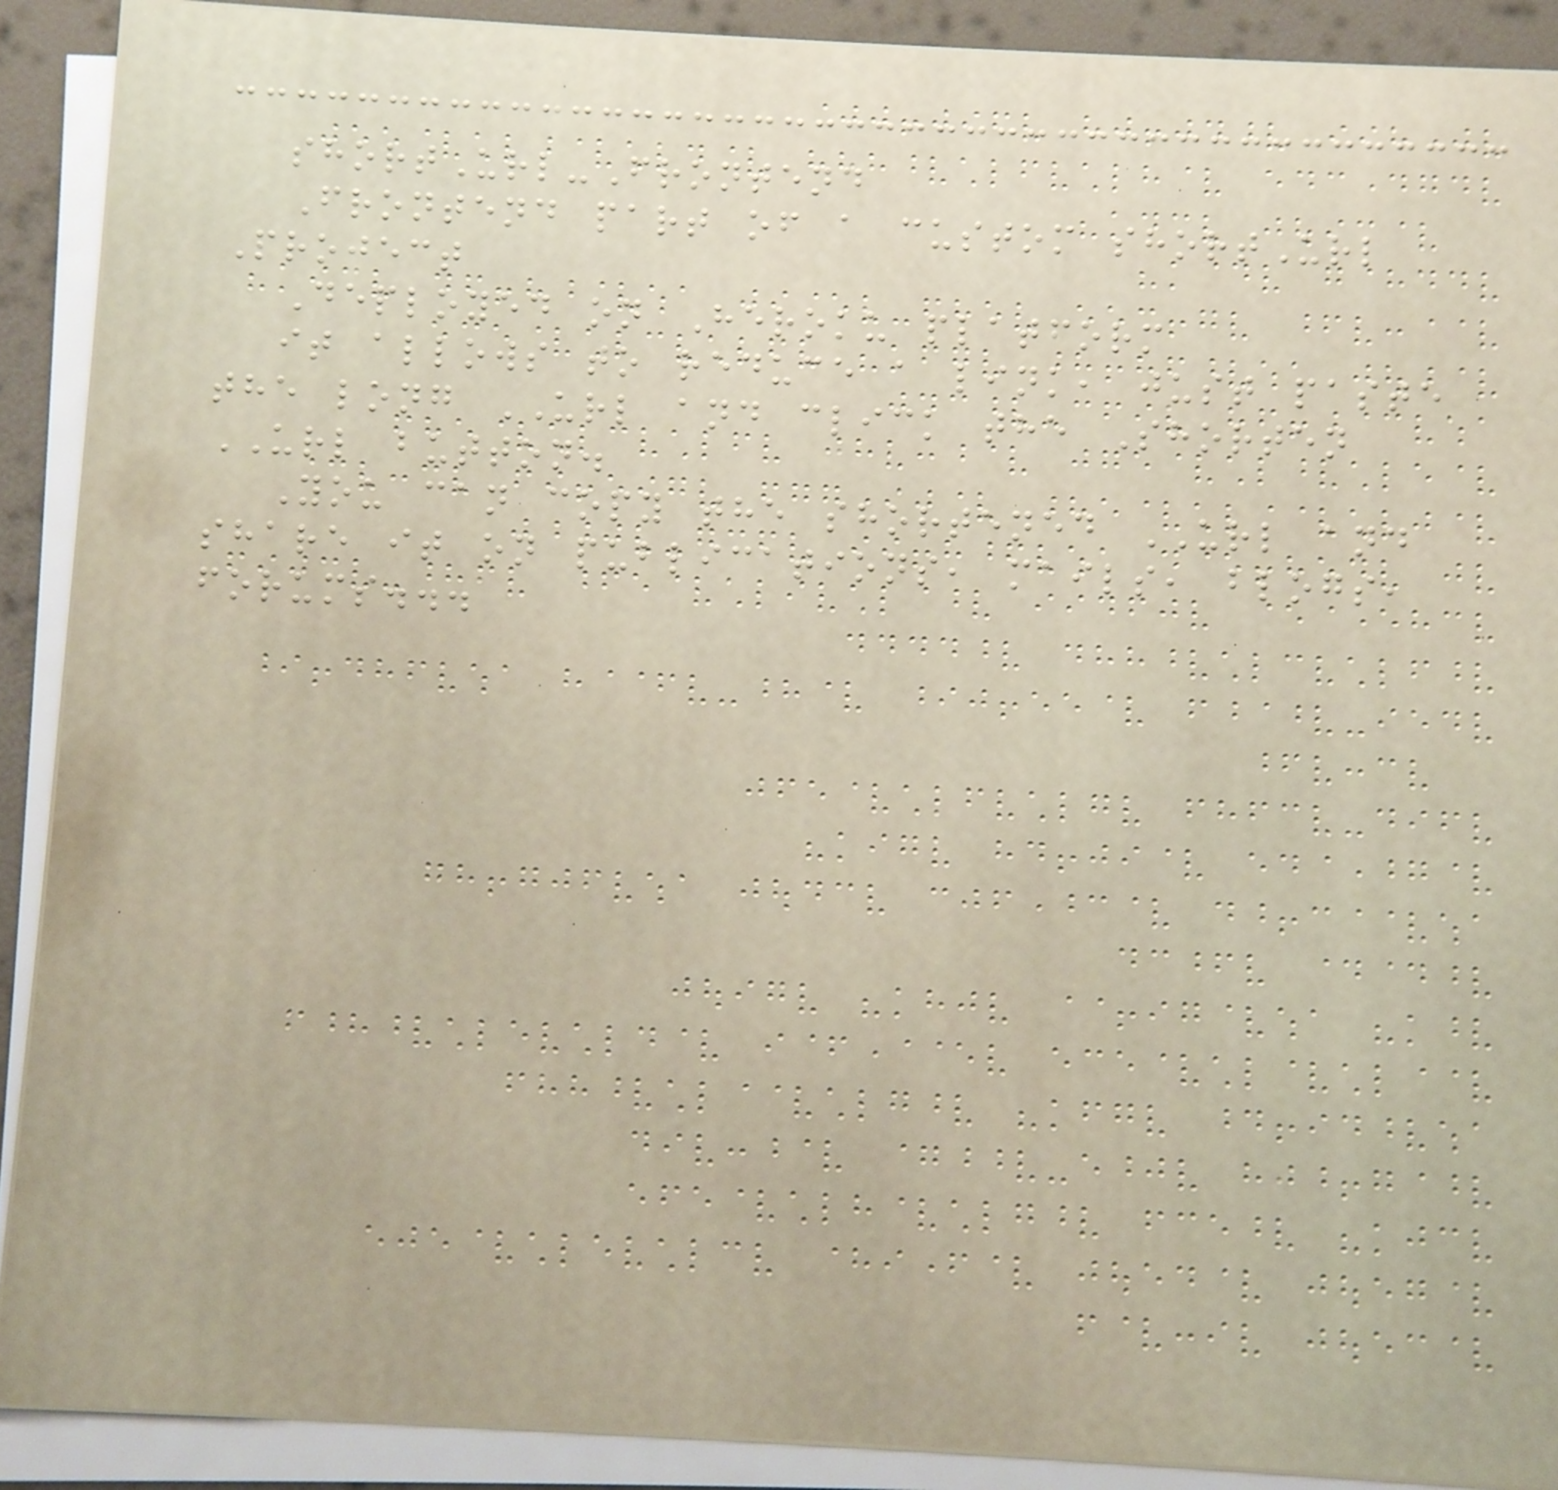shortUrl-Frontend
Frontend part of a custom shortUrl
Project
Deployed on Heroku platform
it allows to reduce a link, just paste
the long URL and click the Shorten
URL button.
You can copy the shortened URL and
share it on publications, mails, blogs,
forums...
